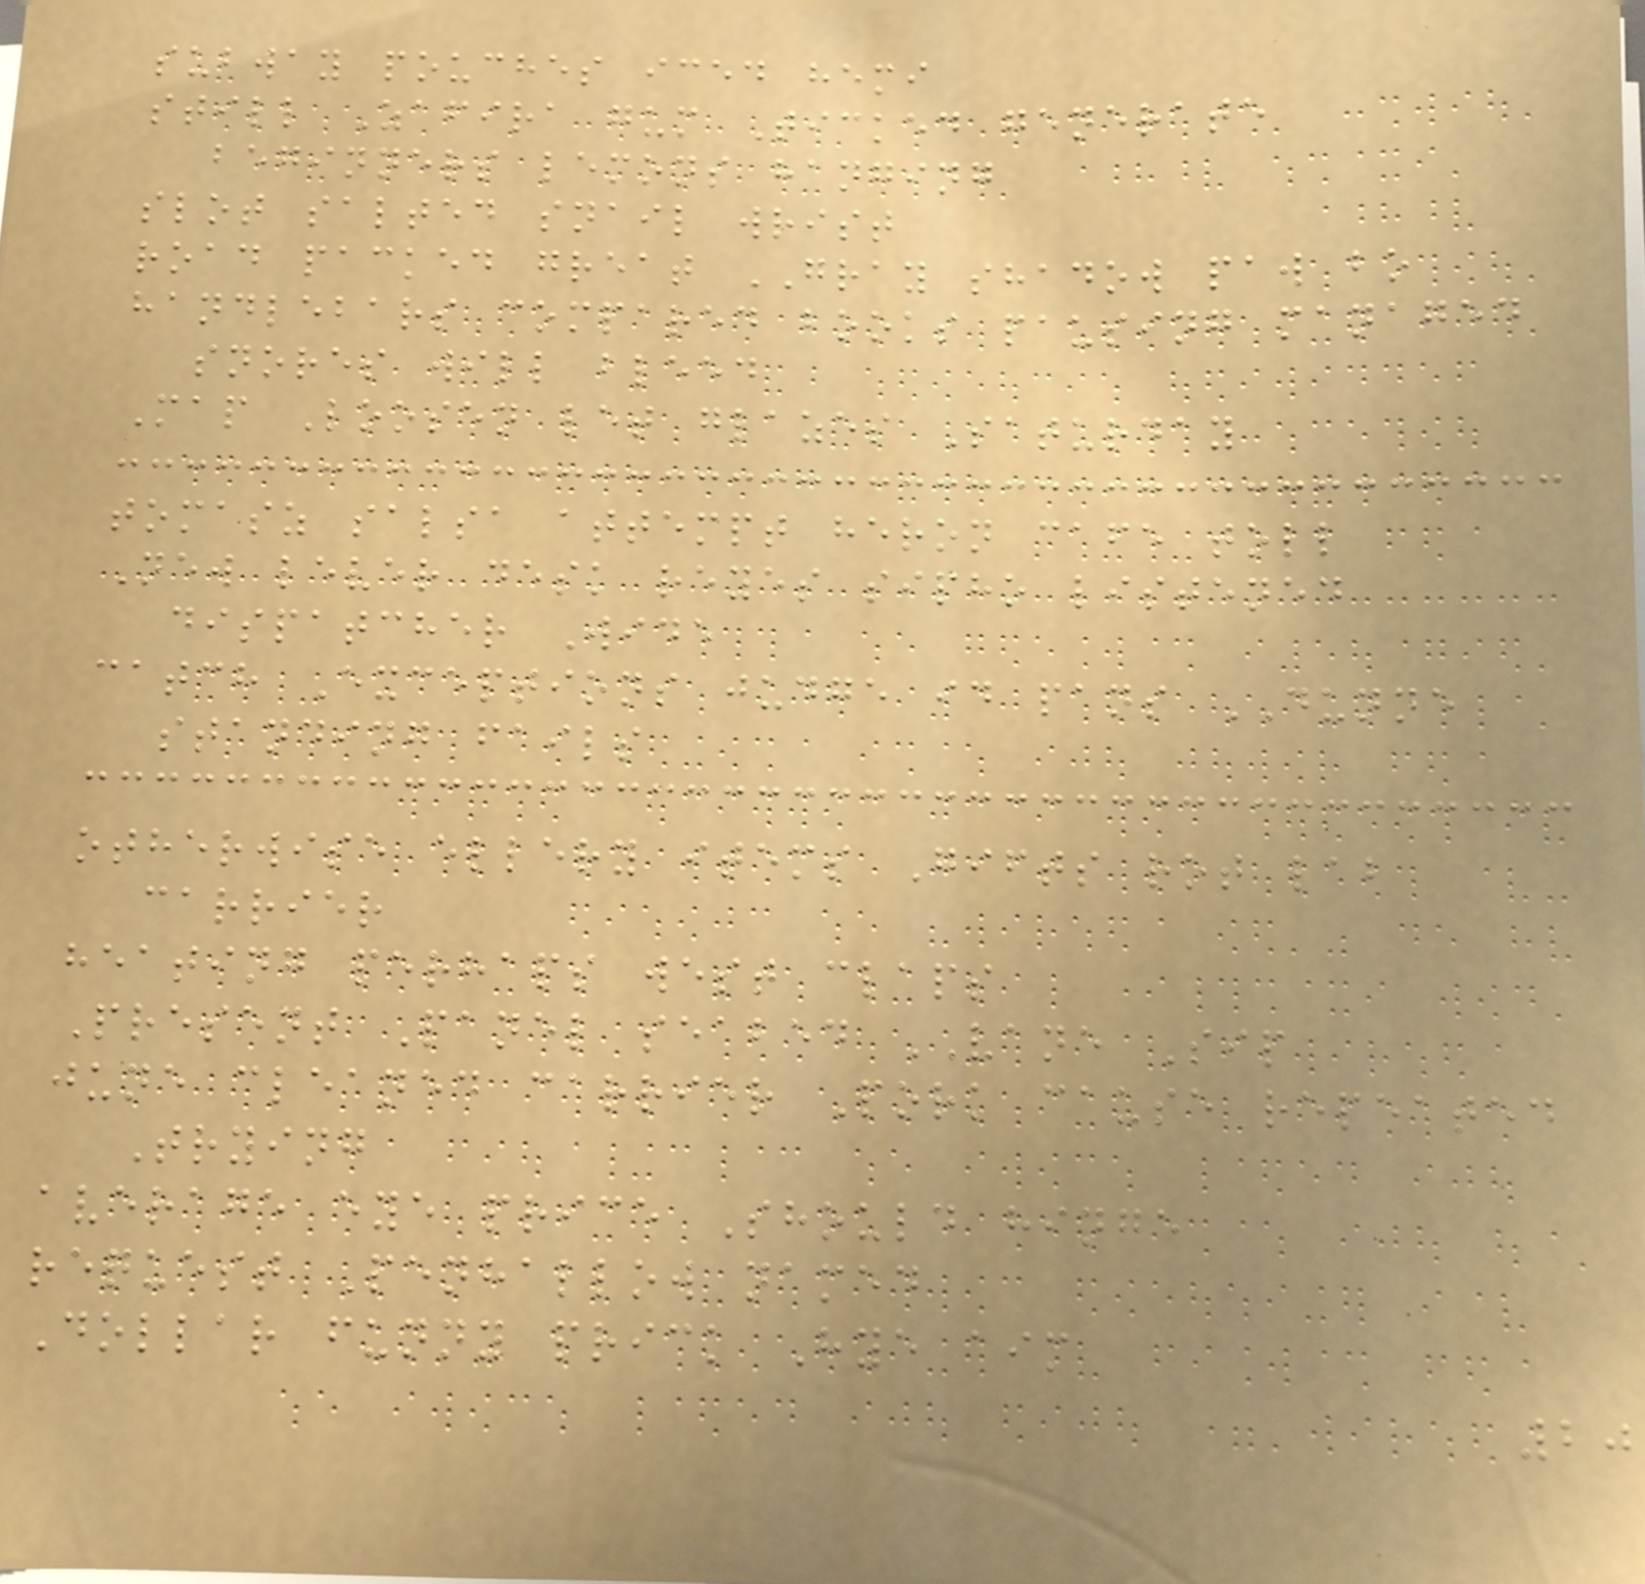subway pouches iced hemi
still Zafira gum Ticked generate
beginners lemons hanging
slot salted snail wrist
road packed great GRAY shadow paw bo
handlebars compared books pausing managed
snores will bleed
Map Loosen let glazes Saturday
tomasz salsa attempt heron cafe toll
New lever desk reyes sipho listened
dispatcher Wide
catch Exceptions judge id pans DUNNE
standing fails
otherwise ellery items Gifts rot lab
carrier
heating perhaps west claps
Present Panel seabed VANE Sip
june cleaned carrier Pork cause repeated
Trying
average eye price Should hinge
request Penhallow named
Dollar funny prick Hye aim
20
